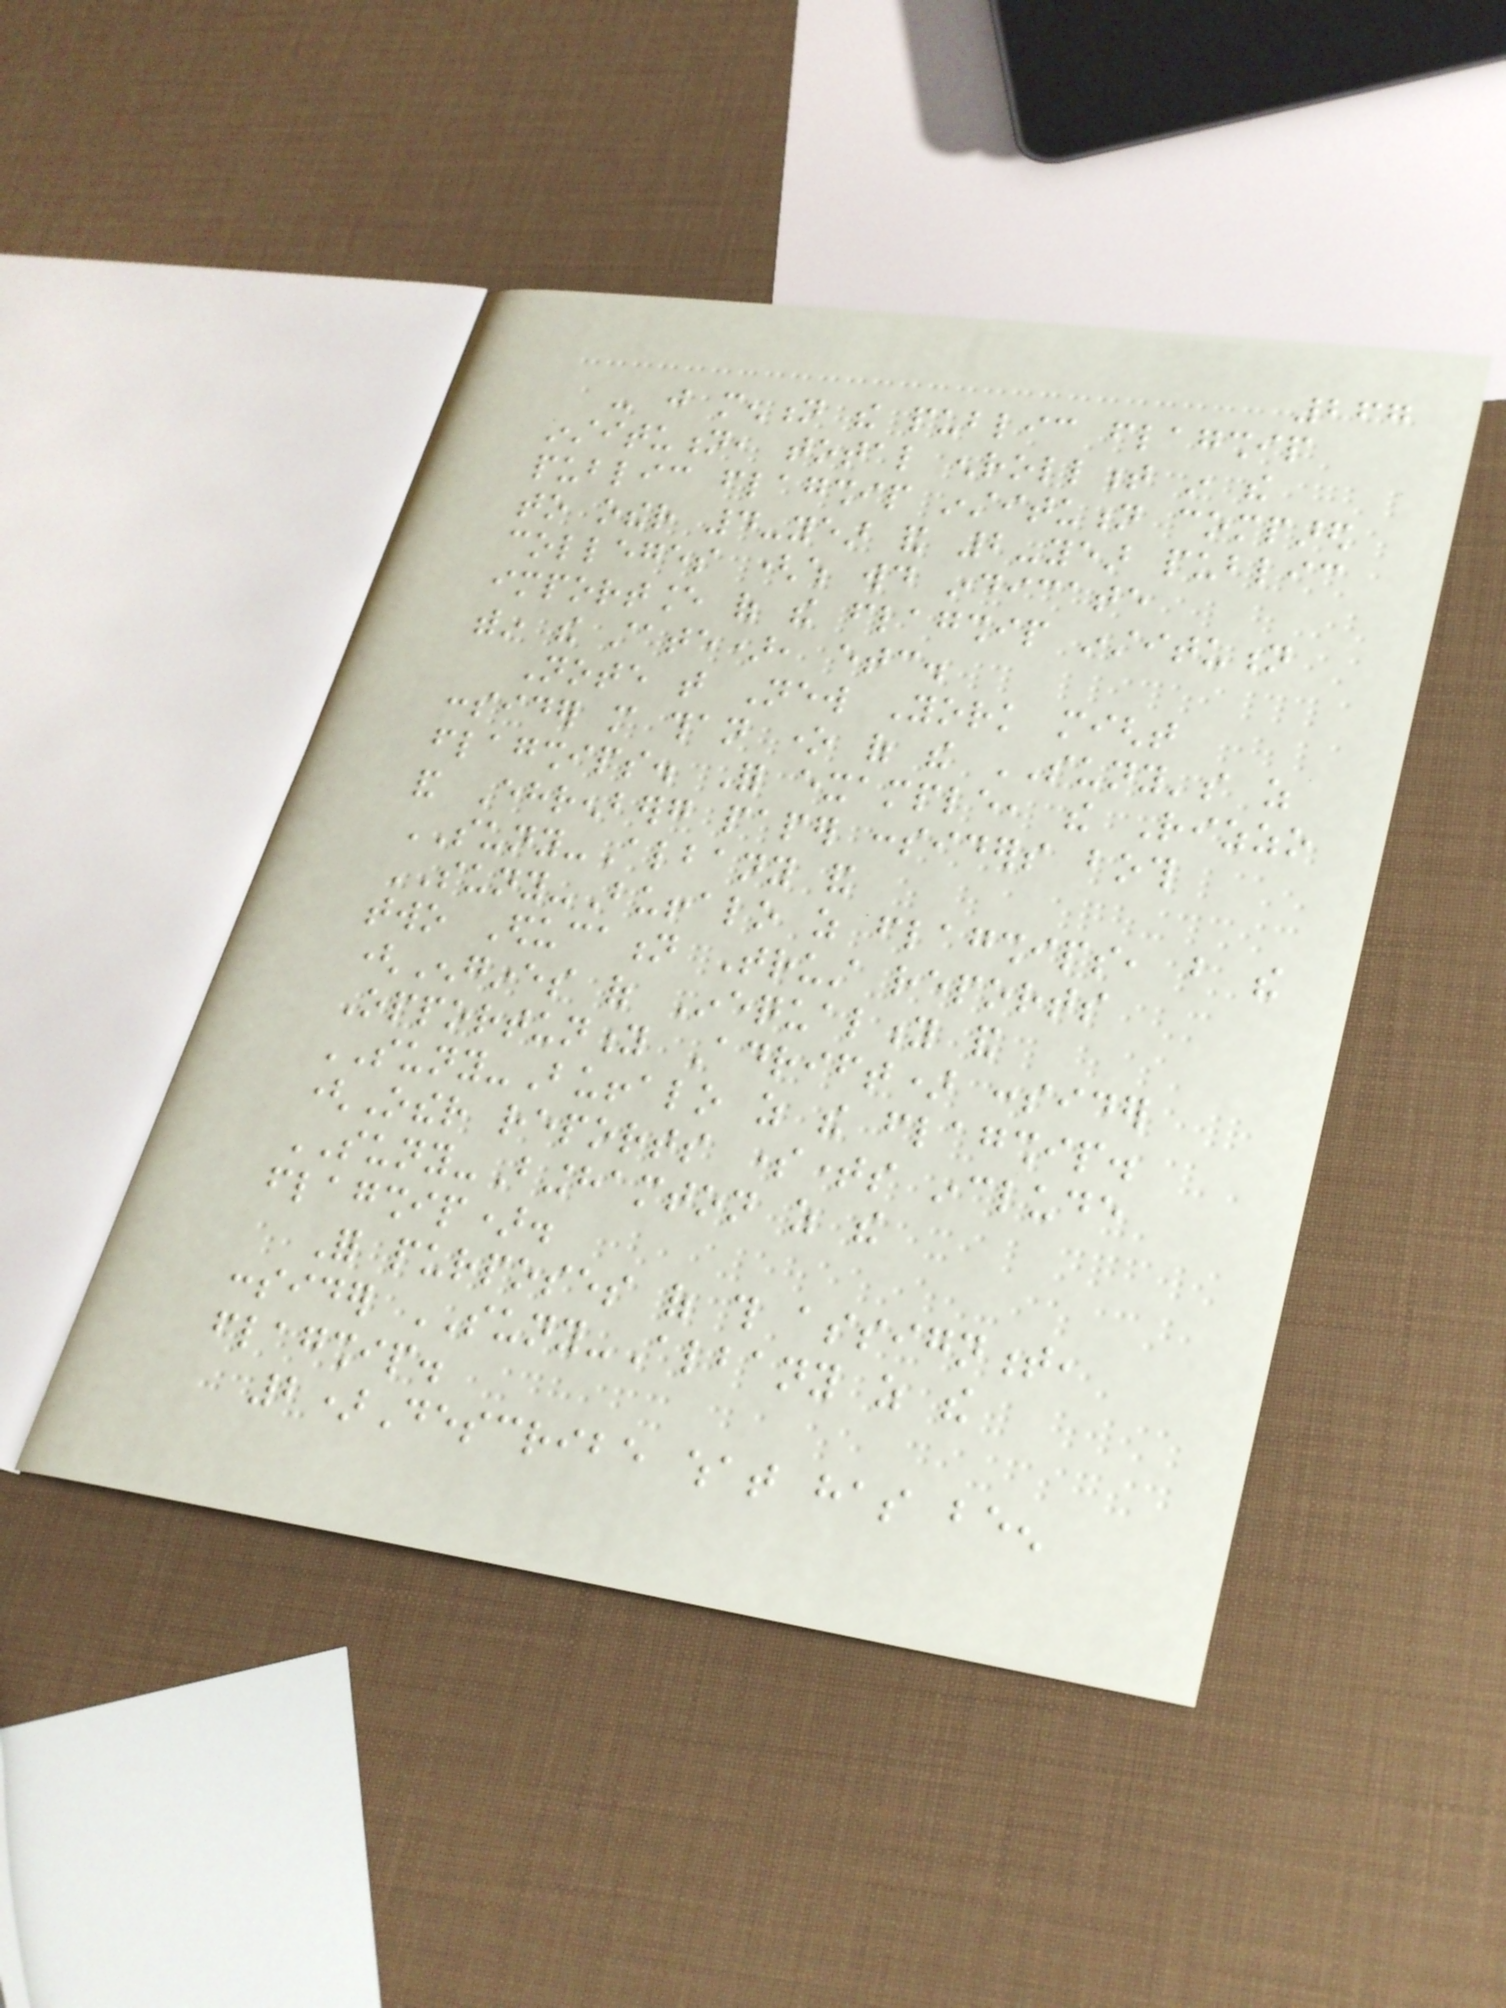267
- just mention the public flagship
institution, total enrollment in the
public flagship institution compared
to other 4-year and 2-year public
colleges (which would indicate
importance of the flagship institution
within the state), etc.
Note that New York might
consider more than one of the SUNY's as
flagships. For example, the Rizzo
and Ehrenberg paper considers both
SUNY-Albany and
SUNY-Buffalo as flagships, but the
two Education Trust reports
(Engines of Inequality and
Opportunity Adrift) consider
SUNY-Buffalo as the flagship.
(Other reports sometimes include
SUNY-Binghamton as the
flagship).
For purposes of this assignment,
consider SUNY-Albany as the
flagship.
2)Describe what has been
